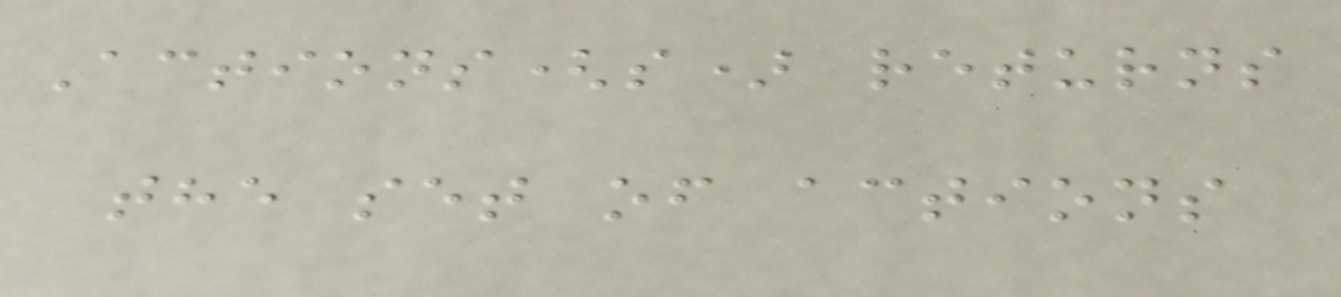Actions(s) returns
the set of actions
